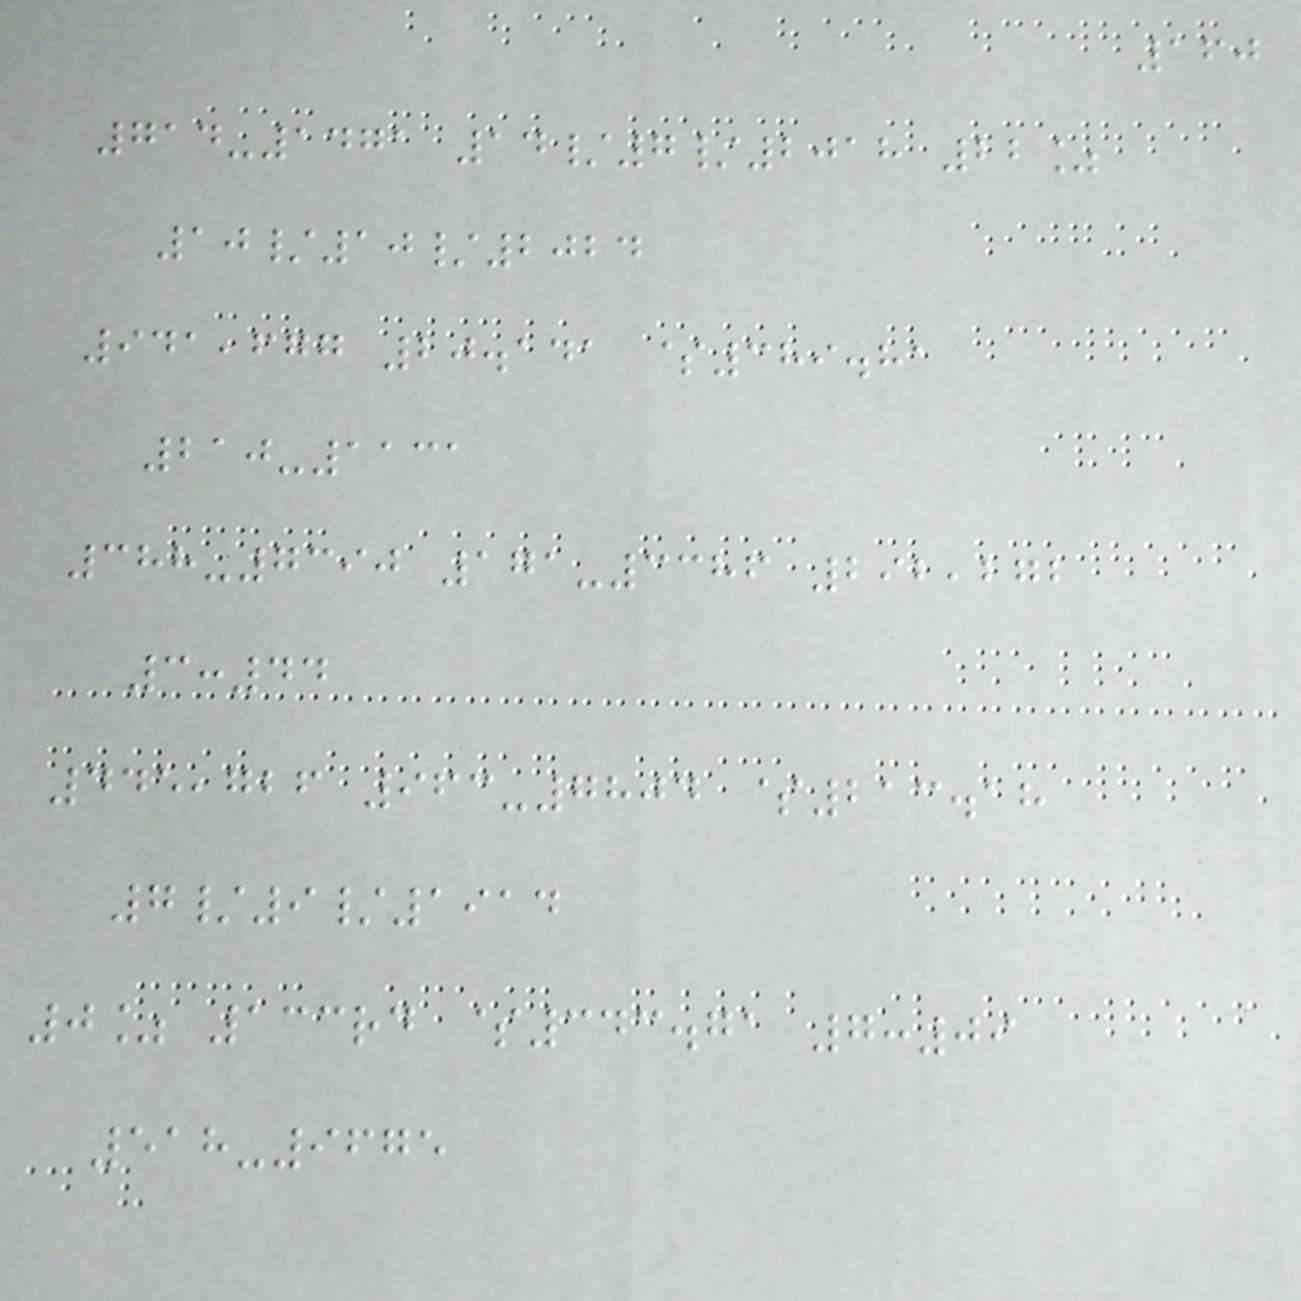160
714-1471 14/7/2018 22%
10/10/2024
941,677 20.141 $389.81
210-1131
388-7390 171-3386 292,272
3:44
445,726 963-7804 $213.18
7/9/1914
0% 133rd $343.71 7:09
518-9675
